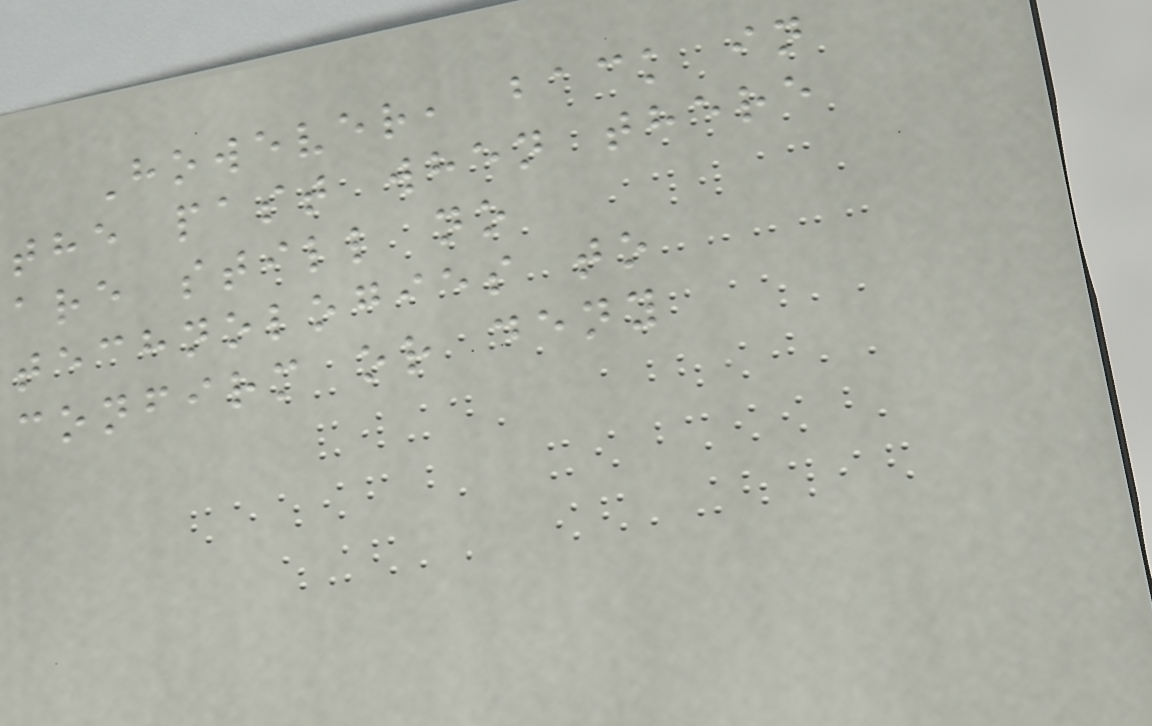However, back in
the past when there
are still no
technologies to
confirm or deny
